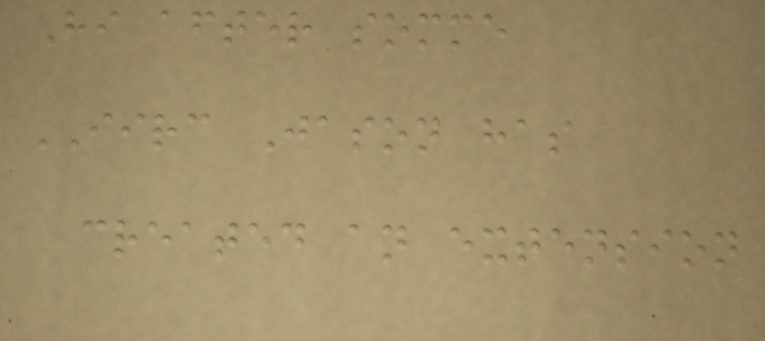Hi after somme
IIRC Jason has
created an extension
